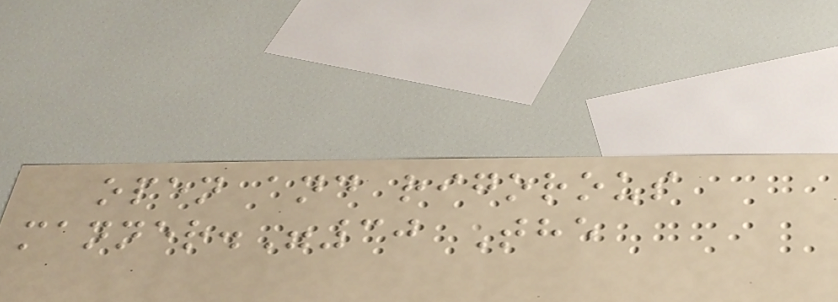open and rigorous
manner."30 The
